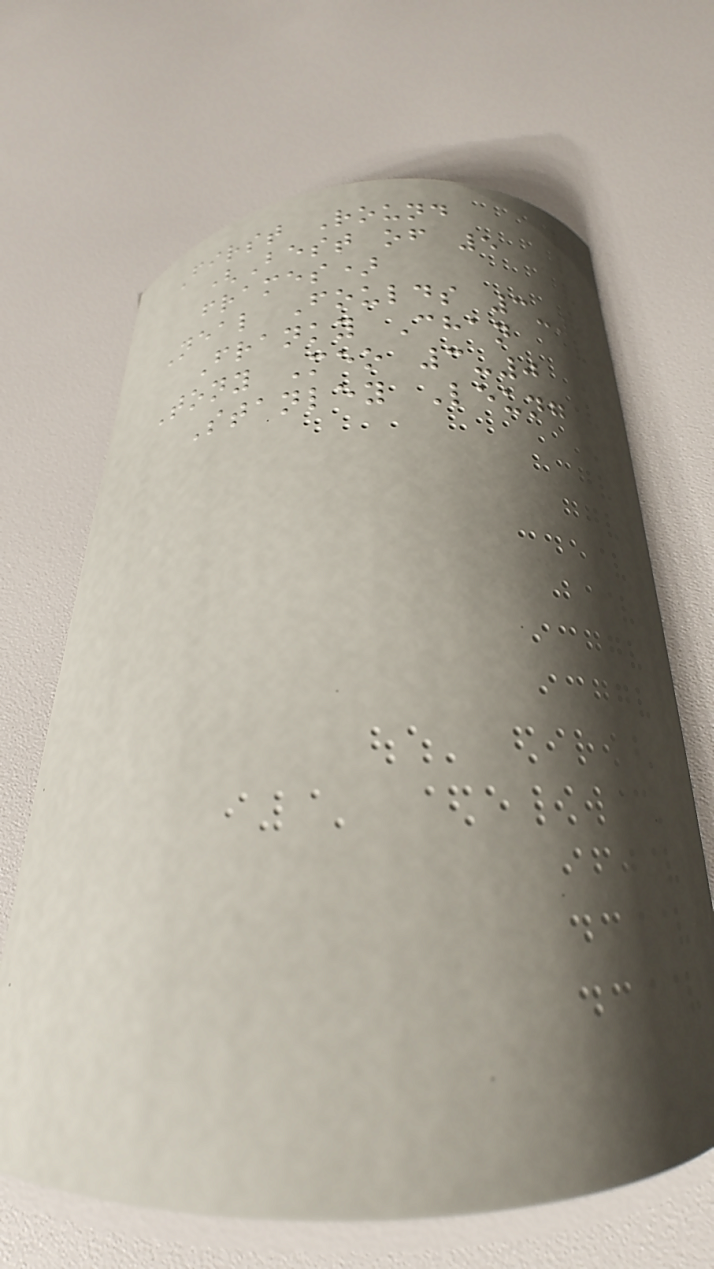First Round
(Best of 5
frames)
Neal Foulds 3-0
Franky Chan
Tony Meo 3-0
Stanley Leung
